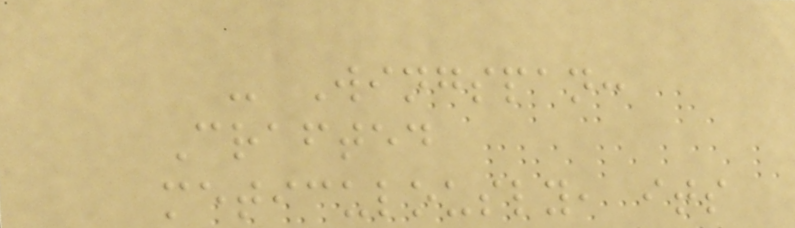- Wingspan:
Crafted
meticulously, its
